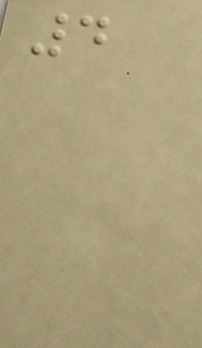4
